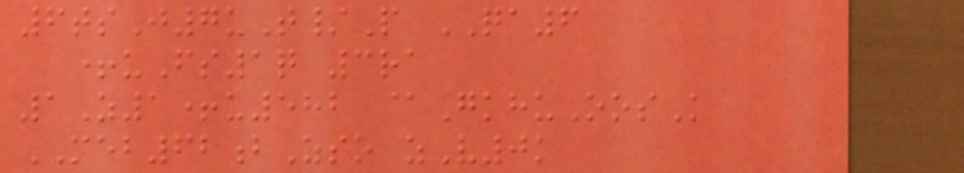6tsJ7uT/P QA6
+uFs1q 3ra
1Z1+u582 @GkhuOosK
MEB62bZso zV0k
